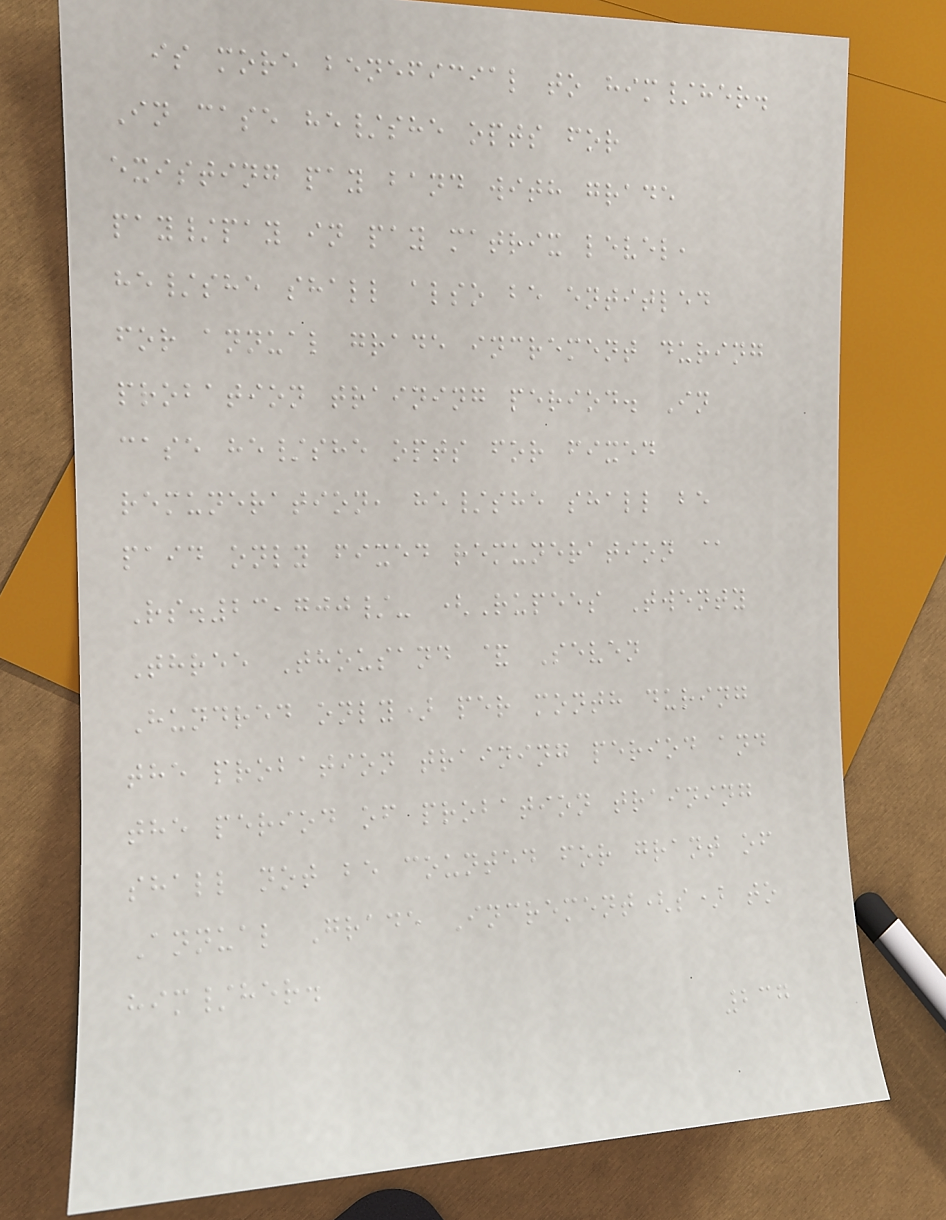is more beneficial to him/her.
In case he/she opts for
existing pay band with grade
pay/pay in pay matrix level,
he/she shall also be entitled
for annual grade increment during
probation training period. In
case he/she opts for fixed
remuneration, he/she shall be
paid only fixed remuneration @
Rs.23,700/- (Rupees Twenty
Three Thousand & Seven
Hundred only) per month during
the probation training period and
the period of probation training
shall not be counted for grant of
Annual Grade Increment(s) to
him/her.
237
